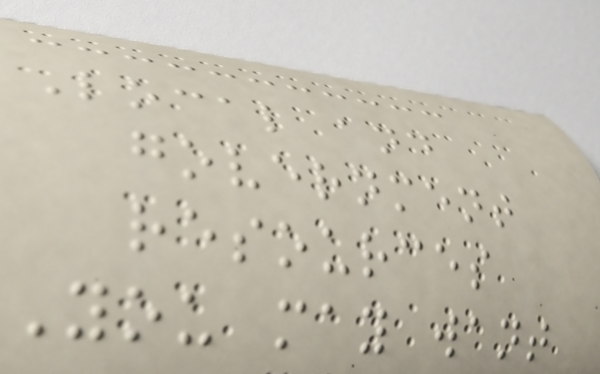Local and
government
resources
You may want
